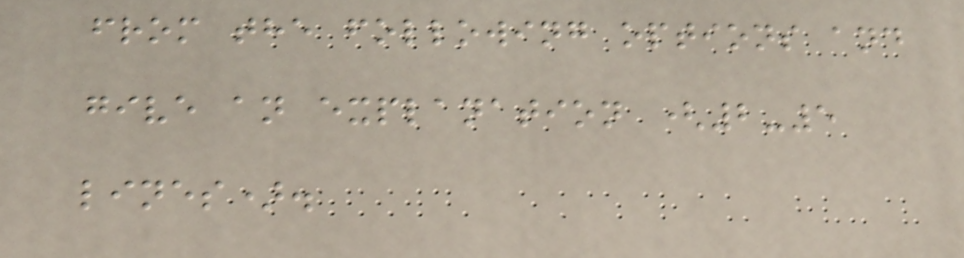from the following options and
give an explanation (2-5
lines).
